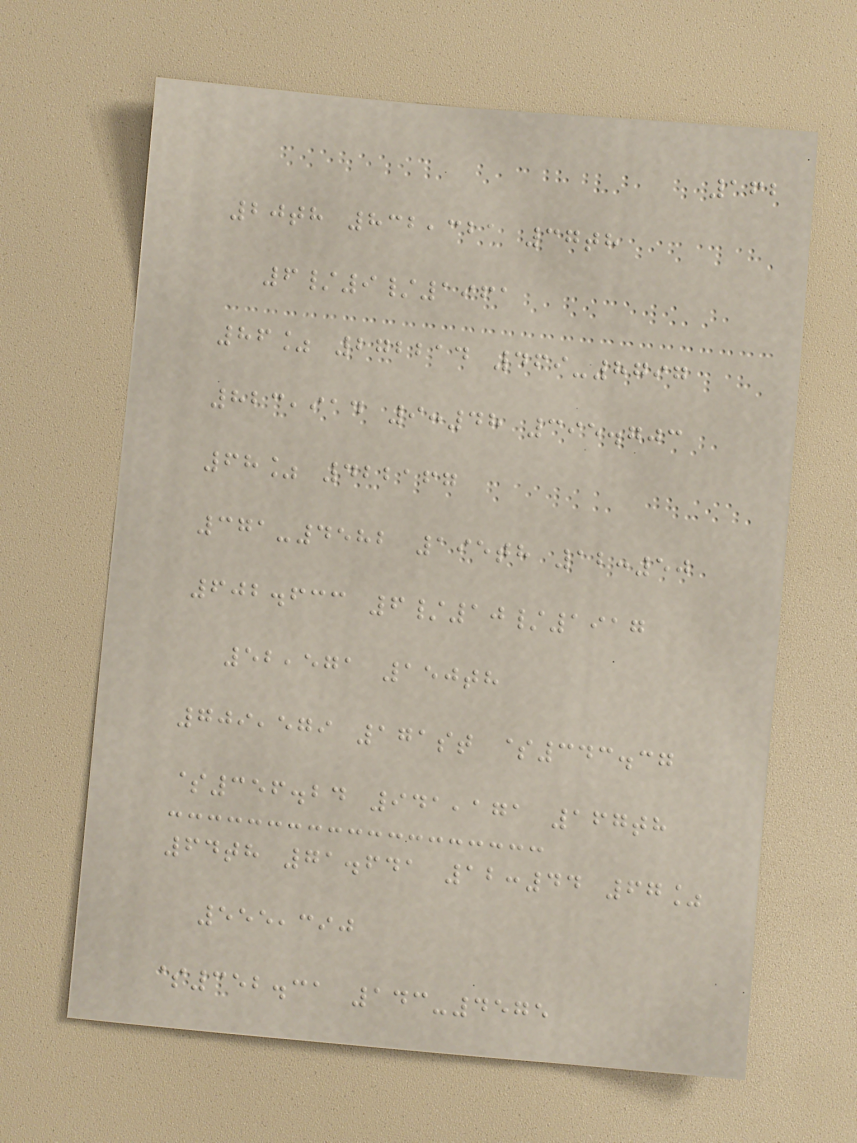162
20th 832,321 37th
6/9/1961
86% 272214 469-8797
823,914 9:48 395.703
68% 422167
371-4582 195th 12:50
602.633 6/10/1917
52,571 150th
709,579 171st $343.37
$356.24 941,171 167th
64th 71.641 12:44 67%
555,390
$352.31 143-4575
